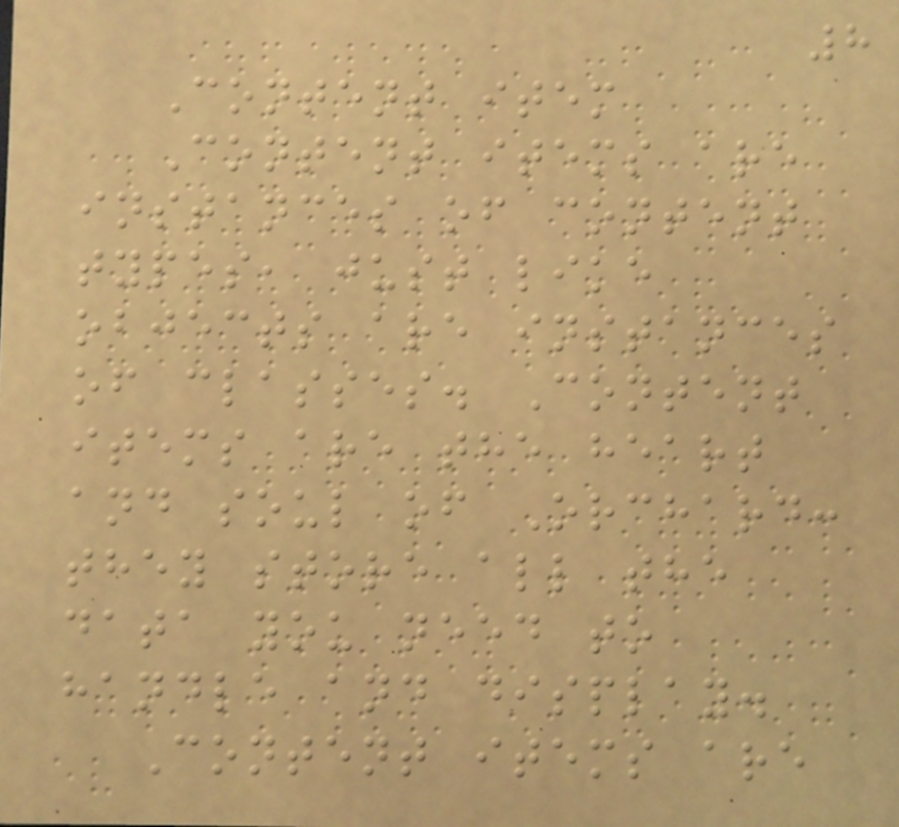8
Content item
Content items are
instances of content
types, just like
objects are instances
of classes. Content
items are the heart
and soul of Orchard:
they store all the
data you need to
handle and display.
Content items are
